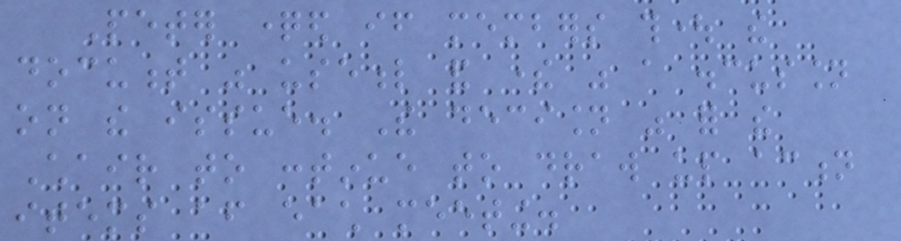Peter questioned if members thought the
document was useful and there was a discussion
on the issue. The decision was for the
Chair to continue to draw up action
items after each meeting.
